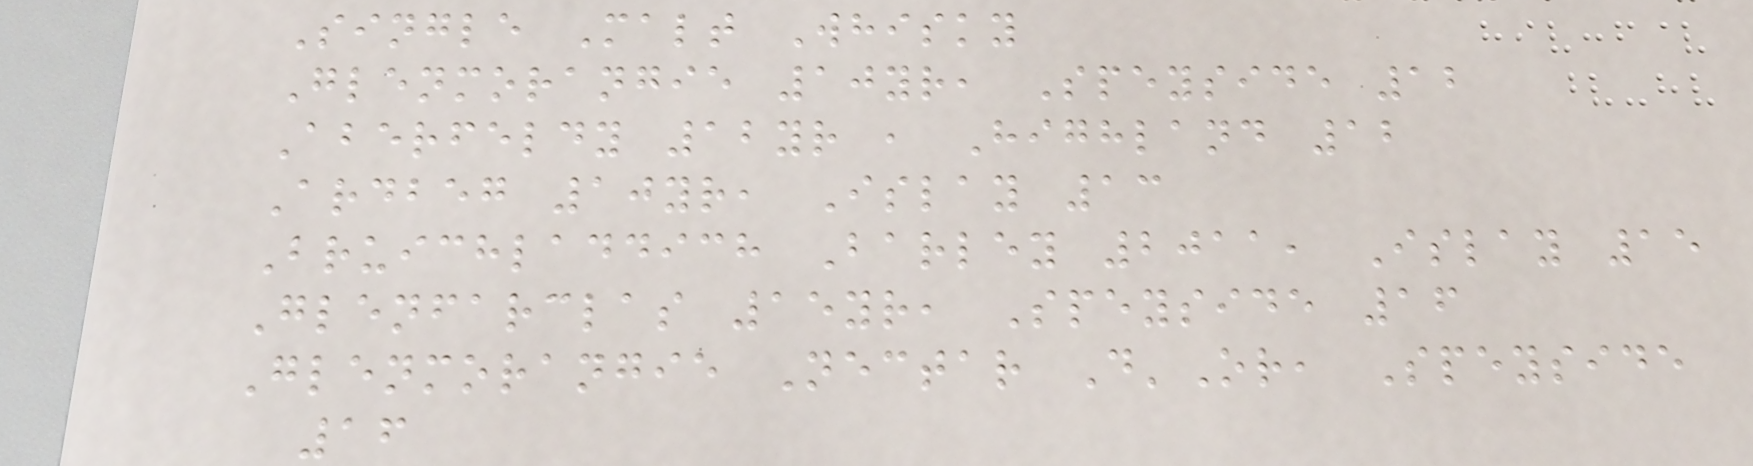Single Malt Whisky
Glenmorangie 10yr, Speyside 12
Aberfeldy 12yr , Highland 12
Ardbeg 10yr, Islay 13
Bruichladdich Barley 2011, Islay 15
Glenfarclas 15yr, Speyside 16
Glenmorangie Nectar D'Or, Speyside
16
